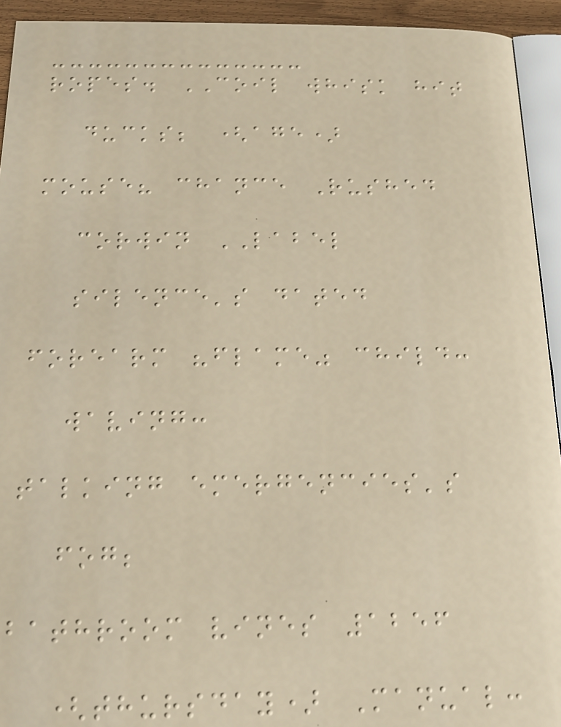ropes. COIL whisk hit
ducks; (age)
mouse? chance Rushed
corwin LABEL
silence's dated
forearm "flame" child:
waving:
talking emergencies's
fog;
bathroom vines 1256
(thursday) Manual:
